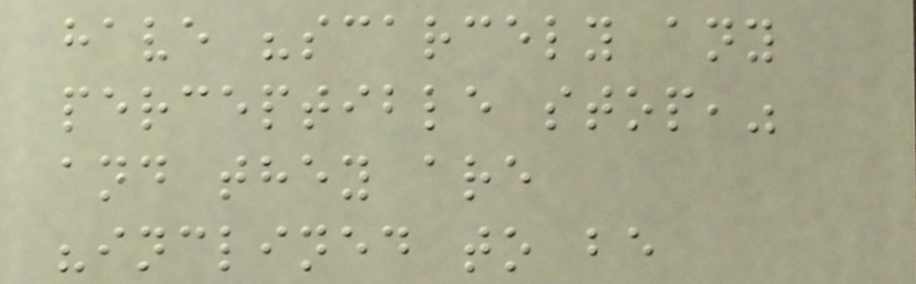have "scarcely any
perceptible stop,"
and they are
"inclined to be
